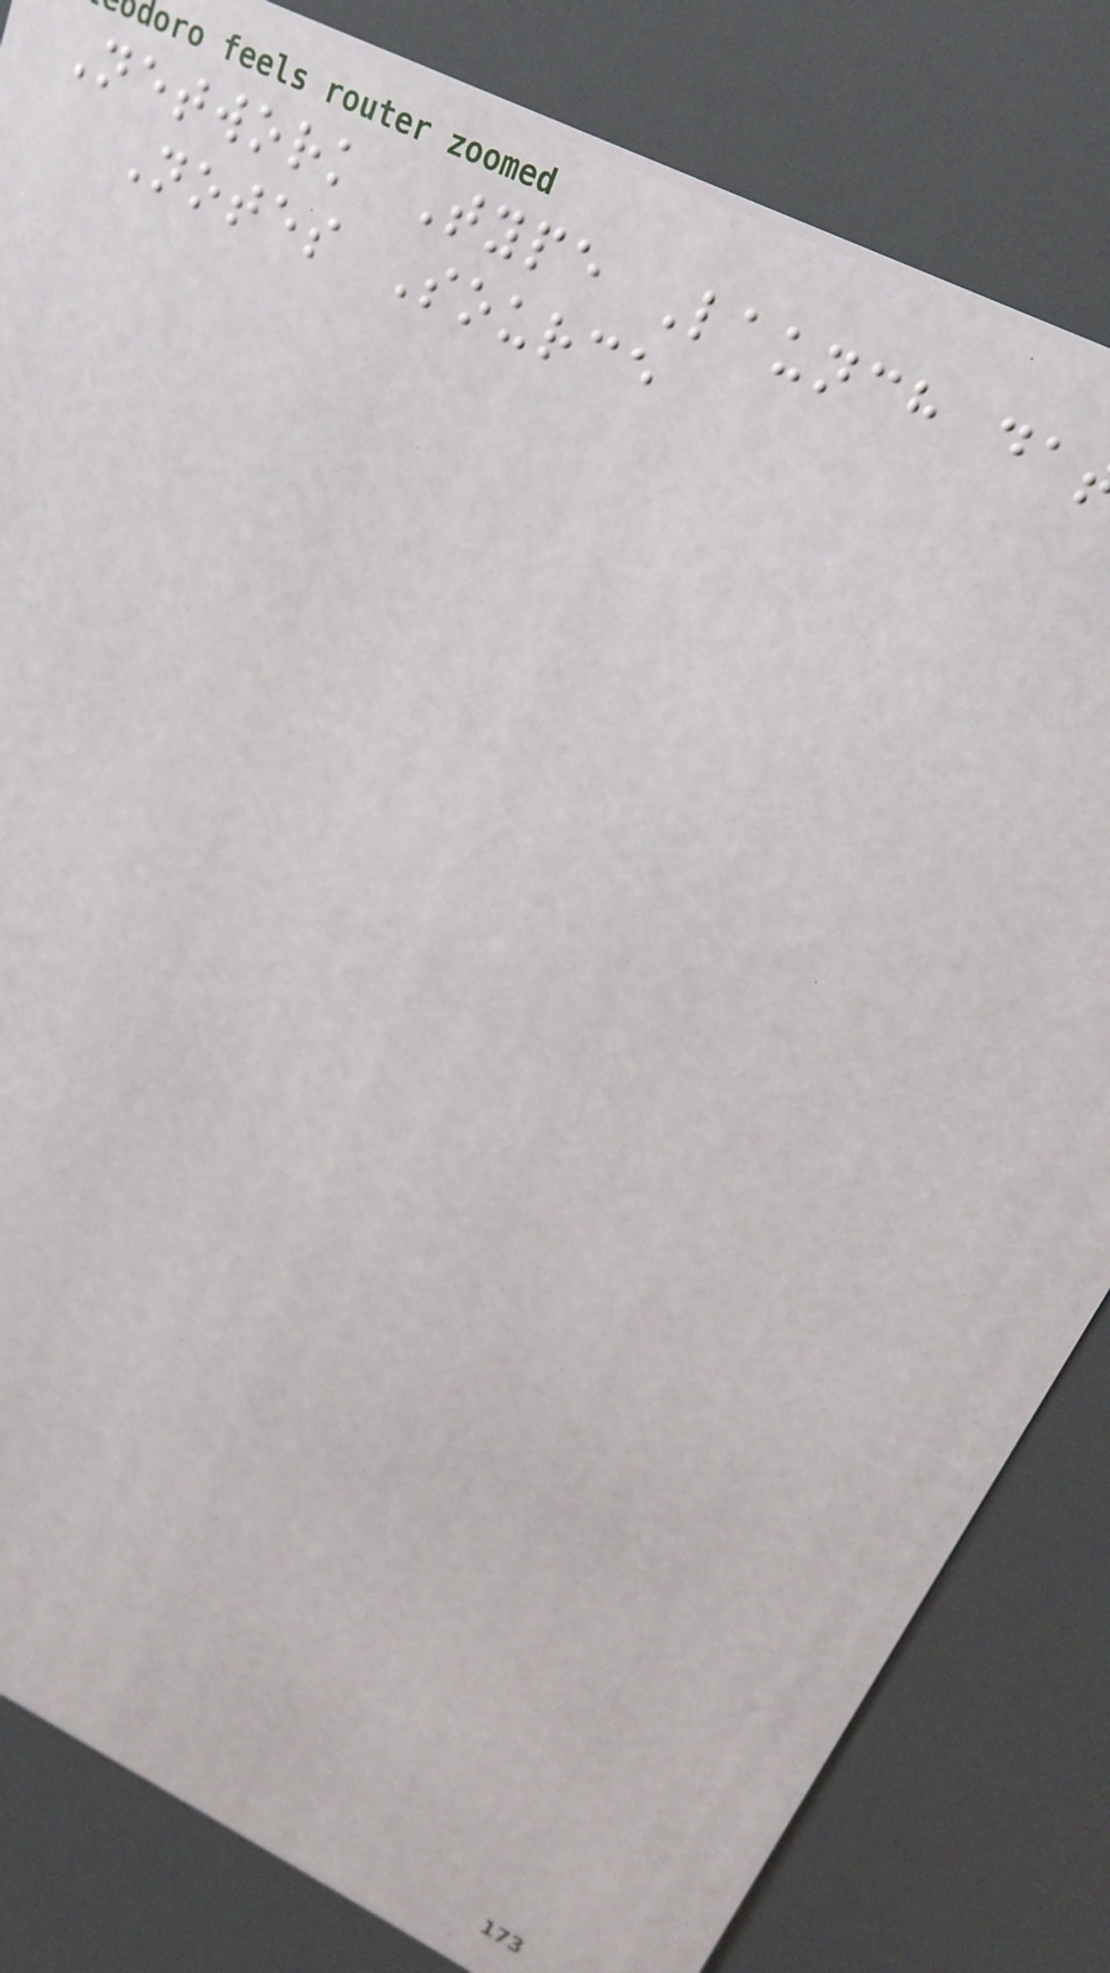Network Type Launch da
Notes Source
